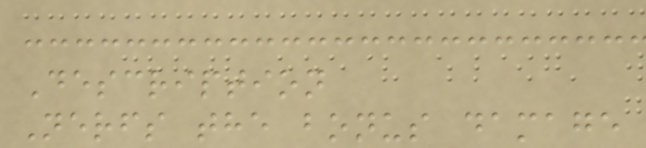Description
Nerfs the bonus damage
